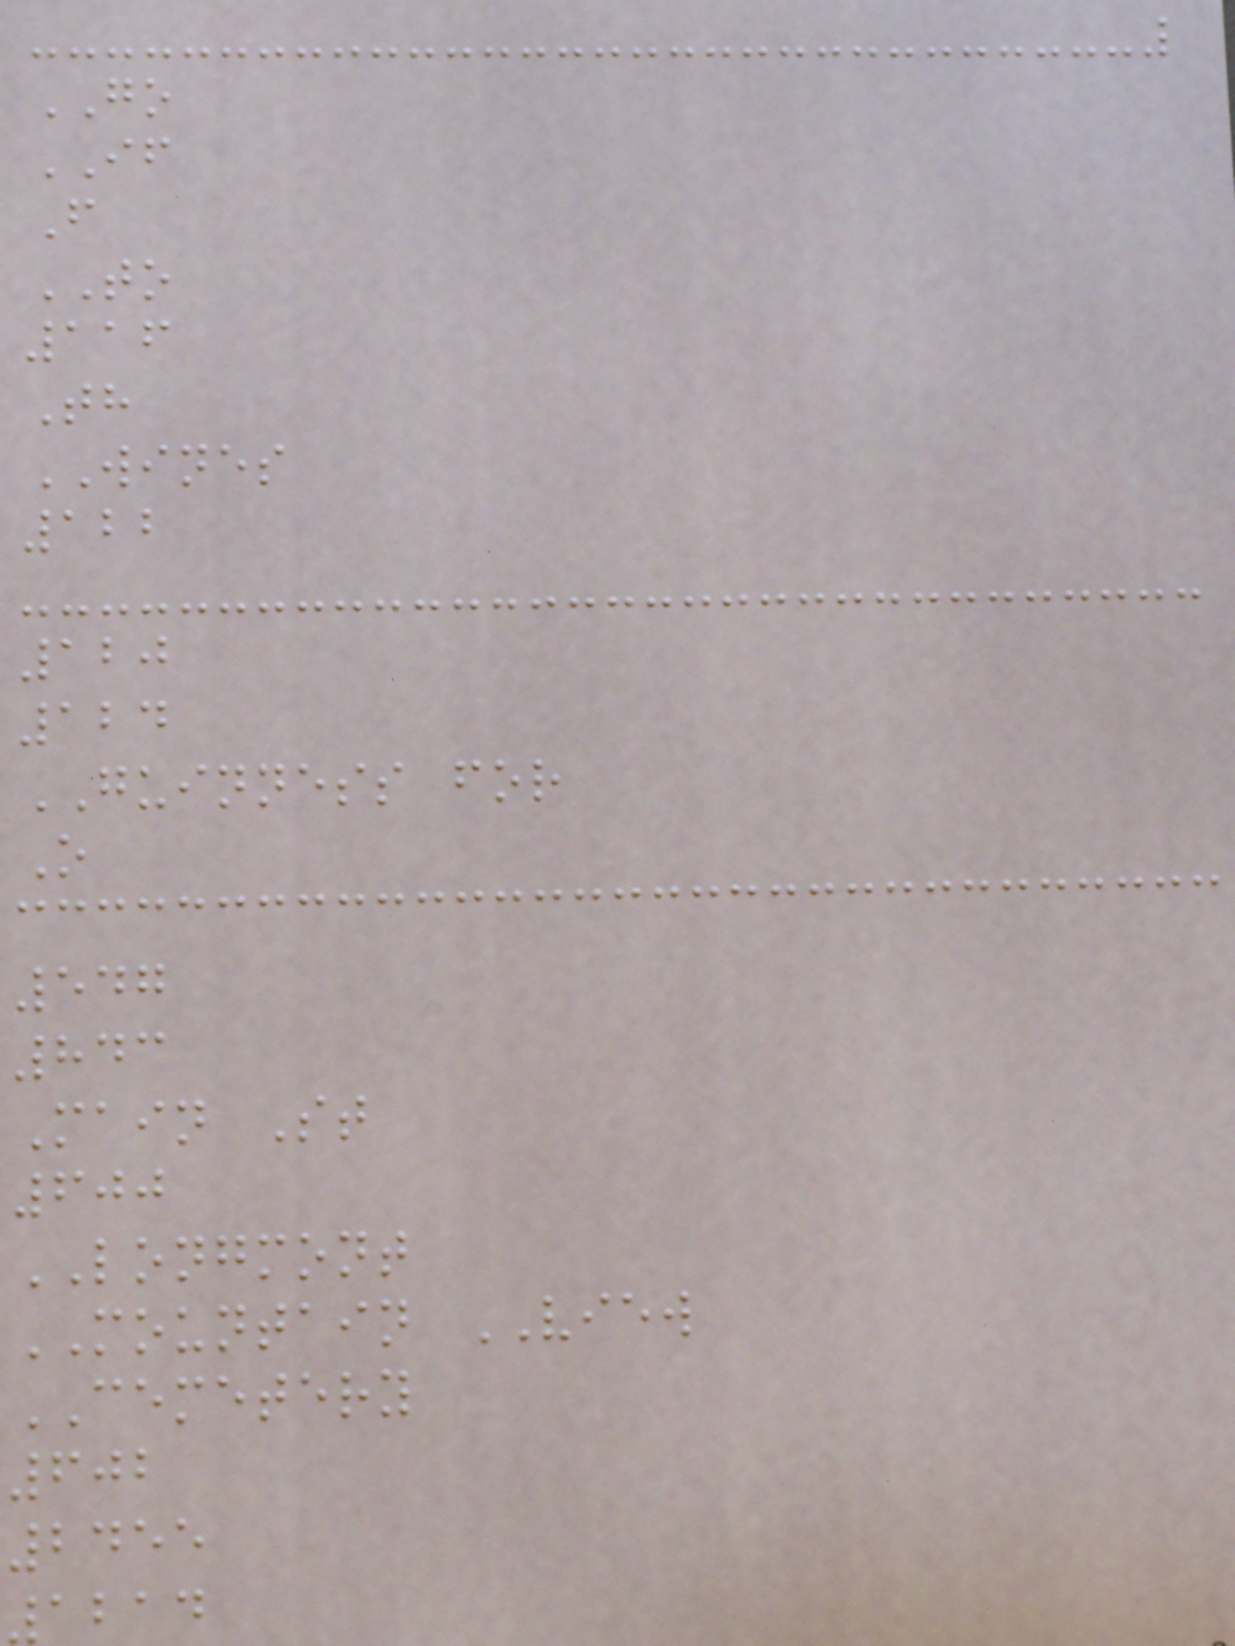GO
IF
F
TO
116
Th
WINES
122
120
124
GUINNESS for
O
547
843
Main St
600
LONGMONT
MOUNTAIN VIEW
CEMETERY
602
2455
1214
